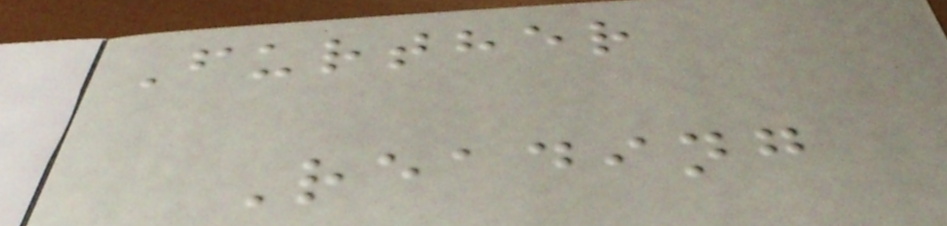Further
Reading
